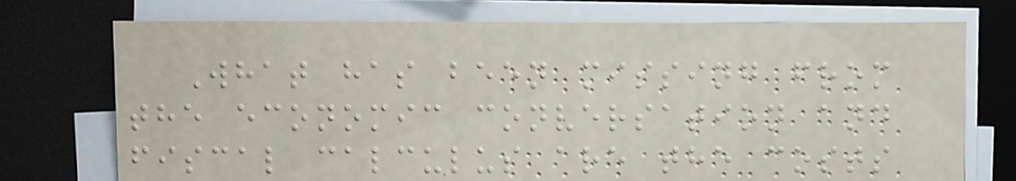What has been missing from
the economic conversation and
fiscal calculus are the costs
